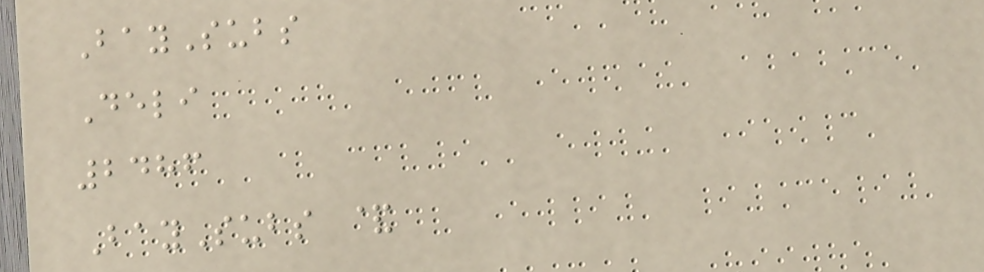BaySubs
Deli
2486
BaySubs &
